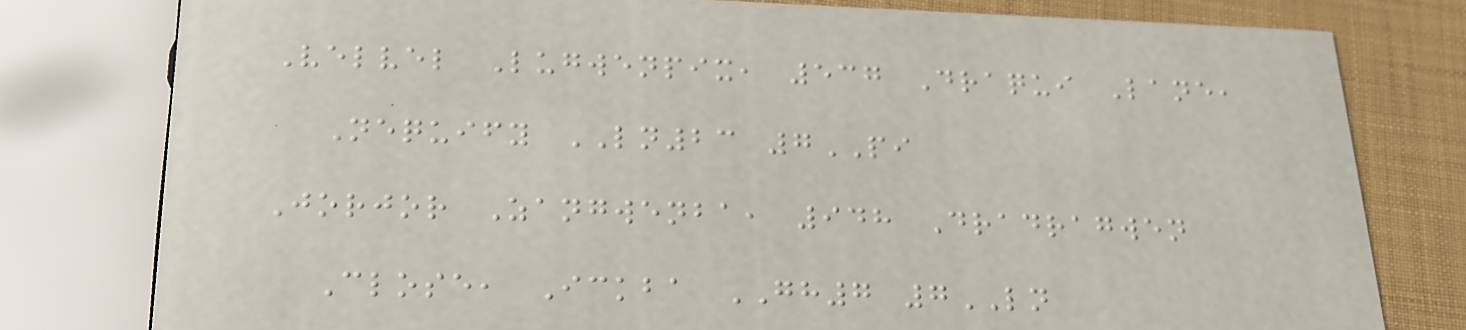Velvel Lugwenpix, 537 Draqui Lane,
Nequify LN23 7PI
Jorjor Zangwenba, 948 Dradragwen
Close, Ickba GH7 7LN
